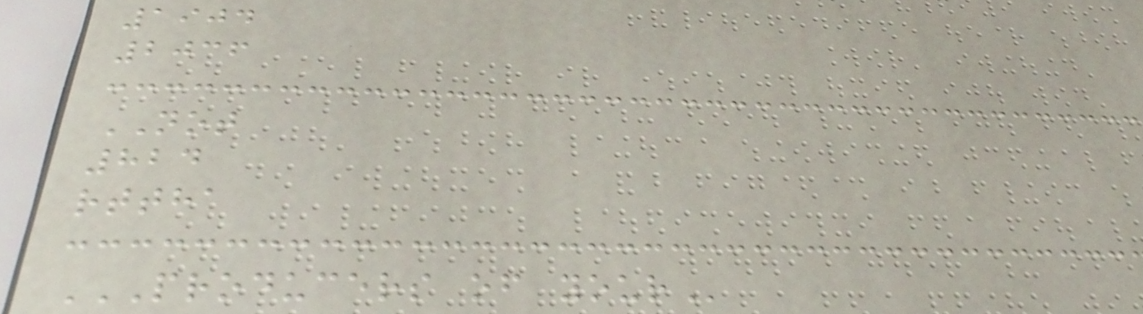1904
2036
NOT
824
rttha
PRODUCERS OF YOUR
